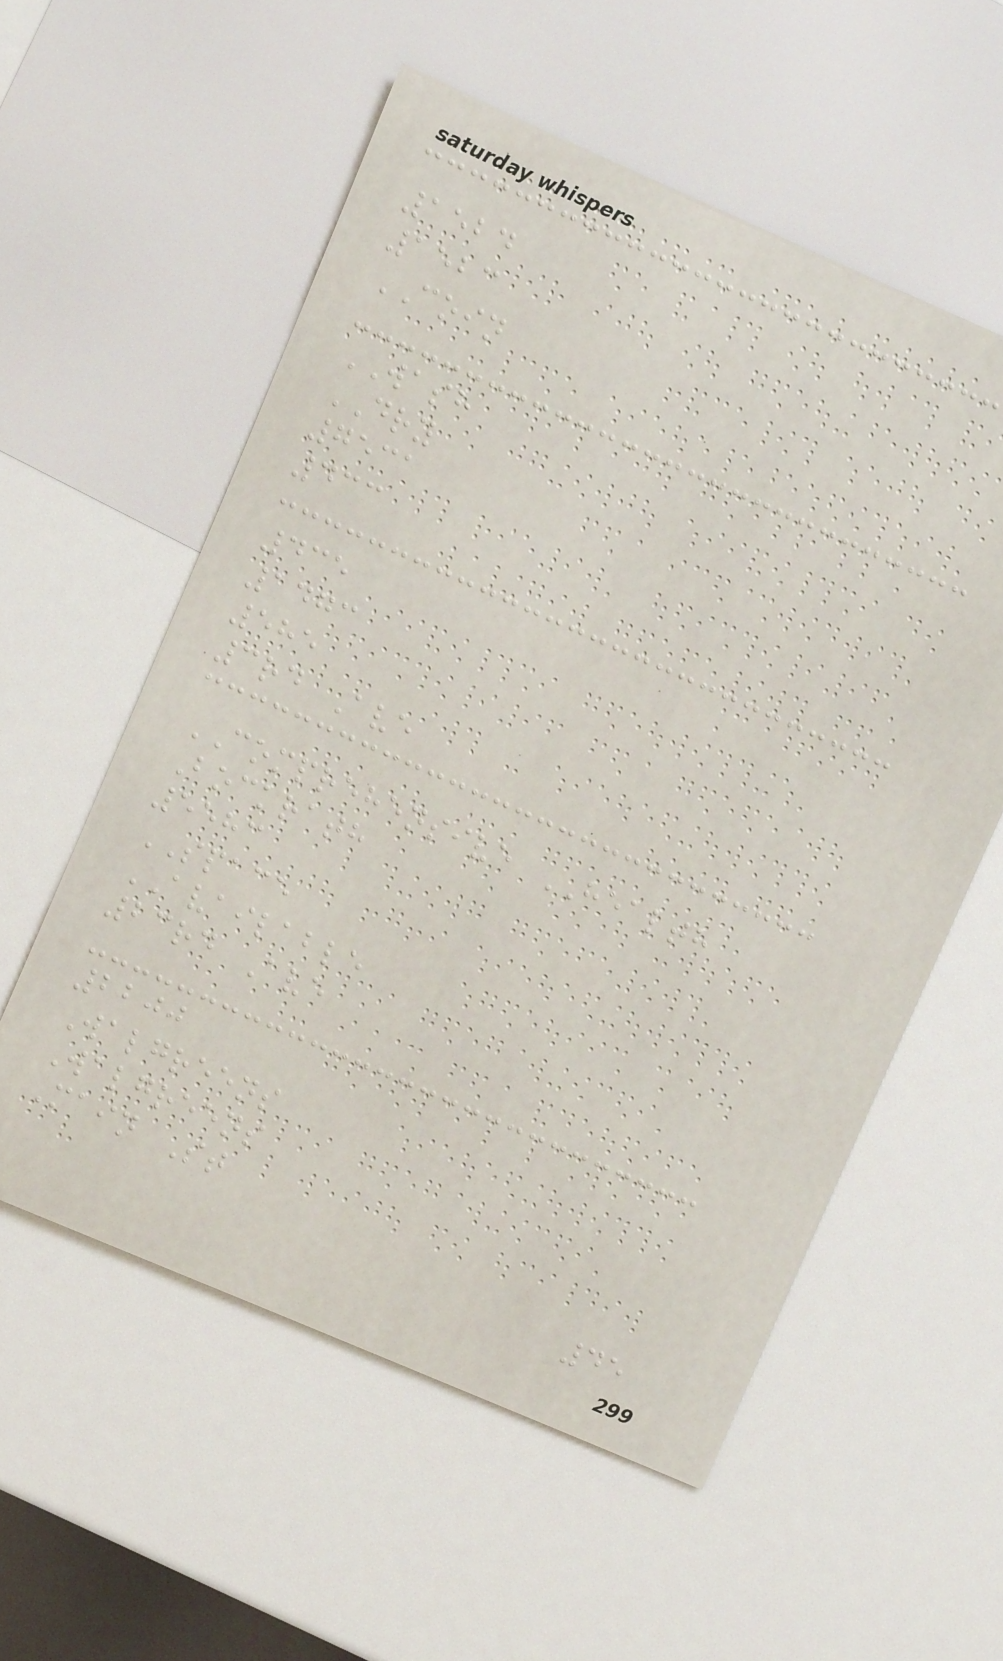1524
1523
COIN
WASH
DRY
7531
433
435
1473
585
3rd Ave
COMPREHENSIVE HEALTH
Bockrath
5583
SPACE
AVAILABLE
23rd Ave
2200
Walgreens
Walgreens
Main St
45
